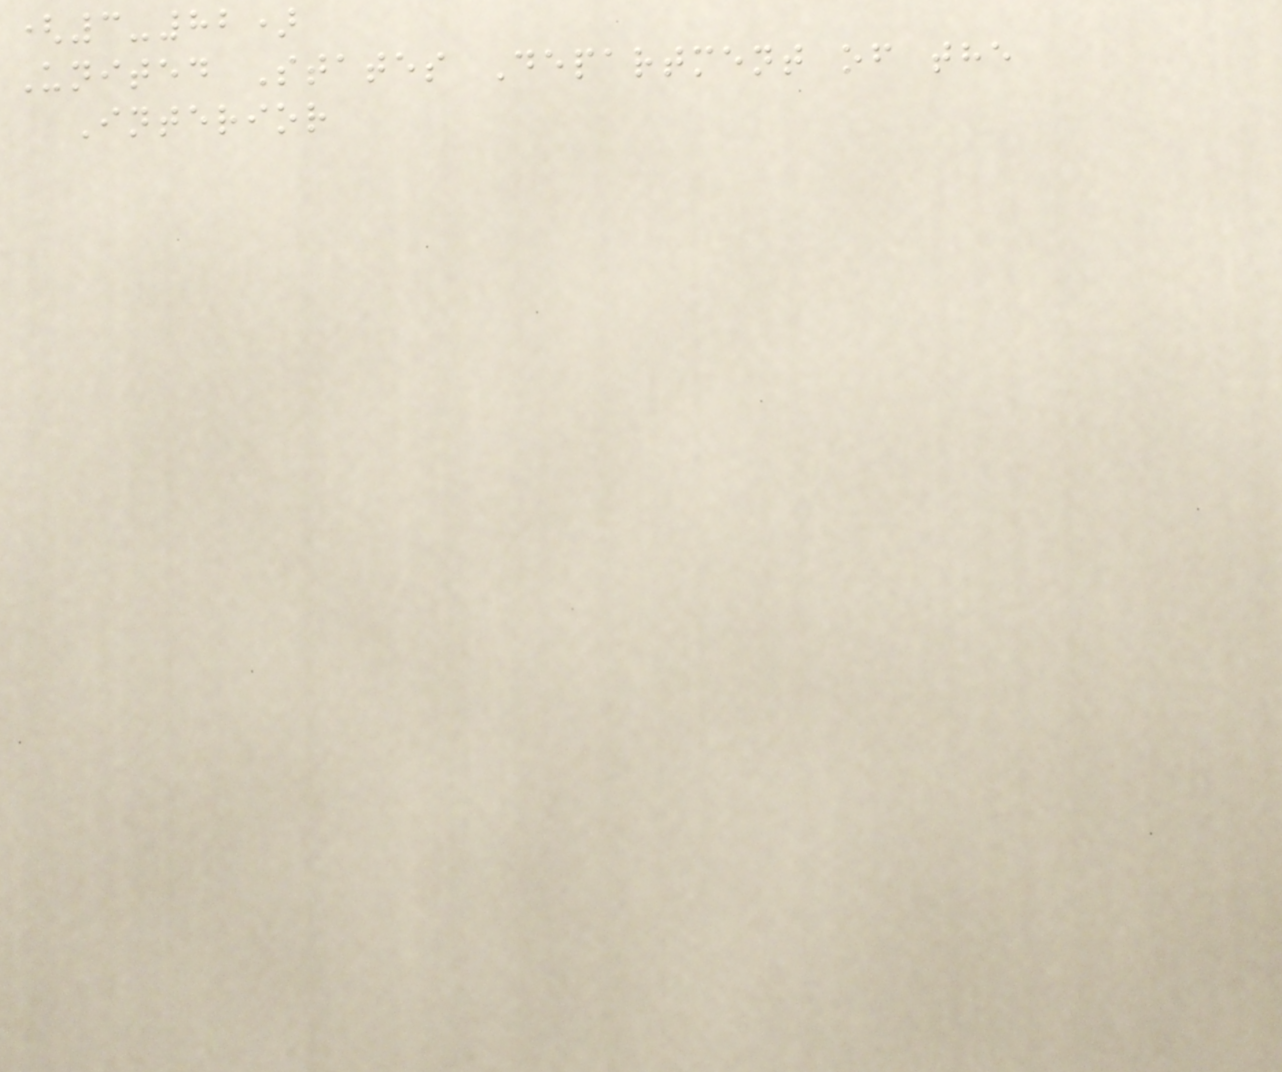(3-82)
United States Department of the
Interior
